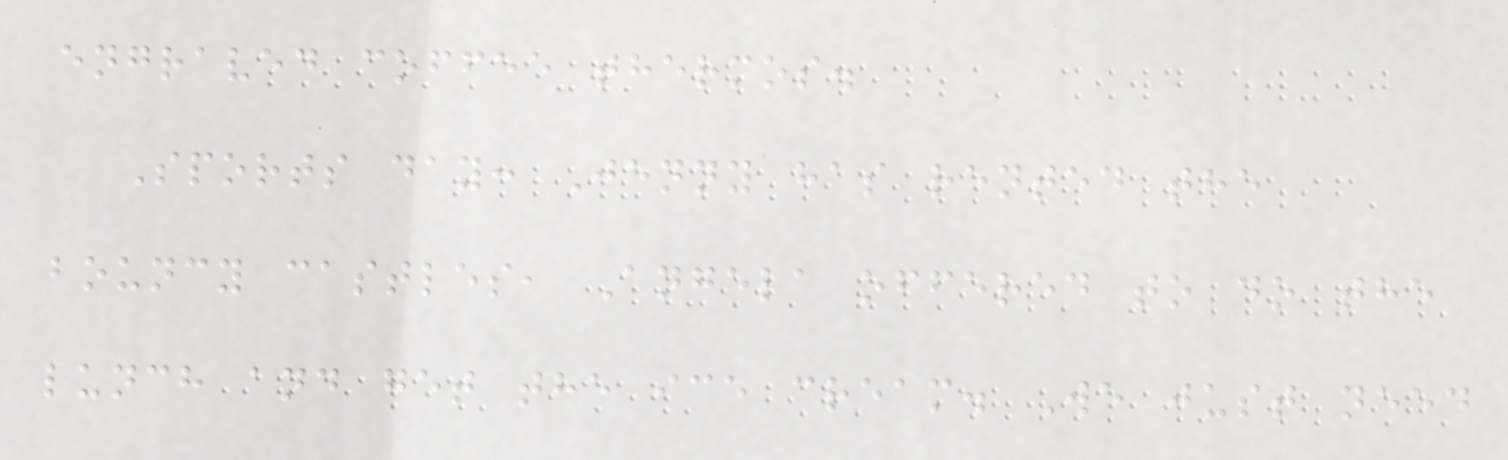engraved coffee thermos.
Sports day: Jenny has rented the
bouncy castles, Angela offered to do the
lunch and get the ice cream. We just need
